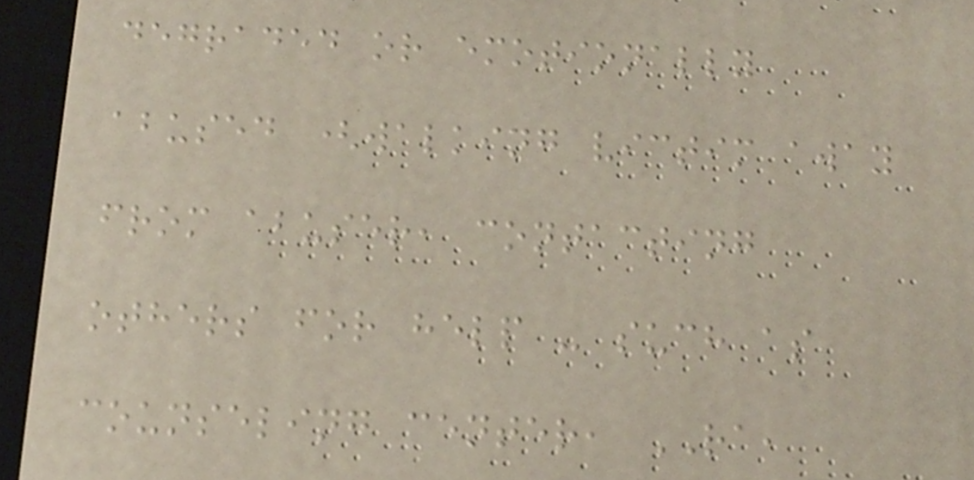degraded or emotionally
abused (walking victim away
from abuser, contacting
others for help - such as
counseling center, RA,
